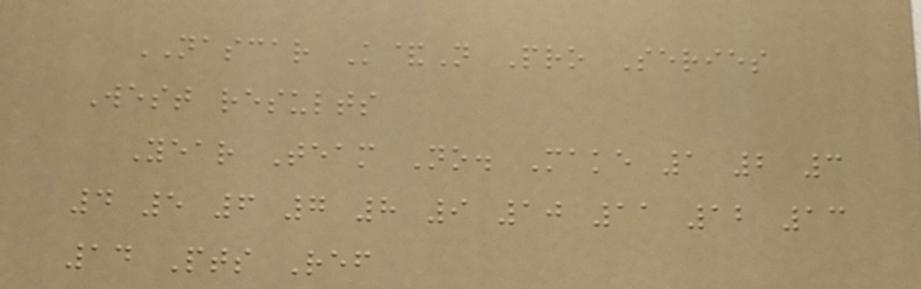NASCAR K&N Pro Series
West results
Year Team No. Make 1 2 3
4 5 6 7 8 9 10 11 12 13
14 Pts Ref
